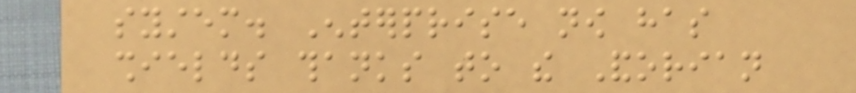system. Enterprise now has
shields thanks to the Andorian
